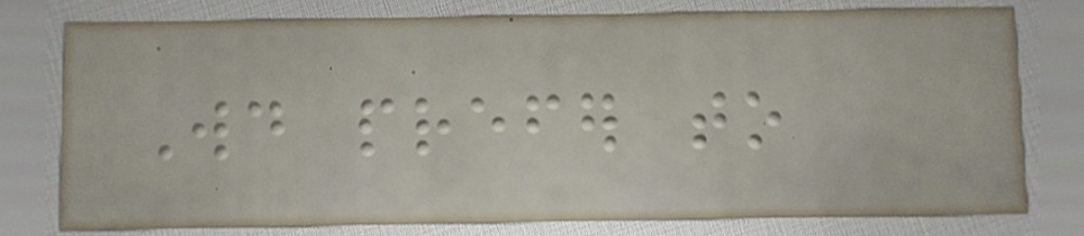Would prefer to
